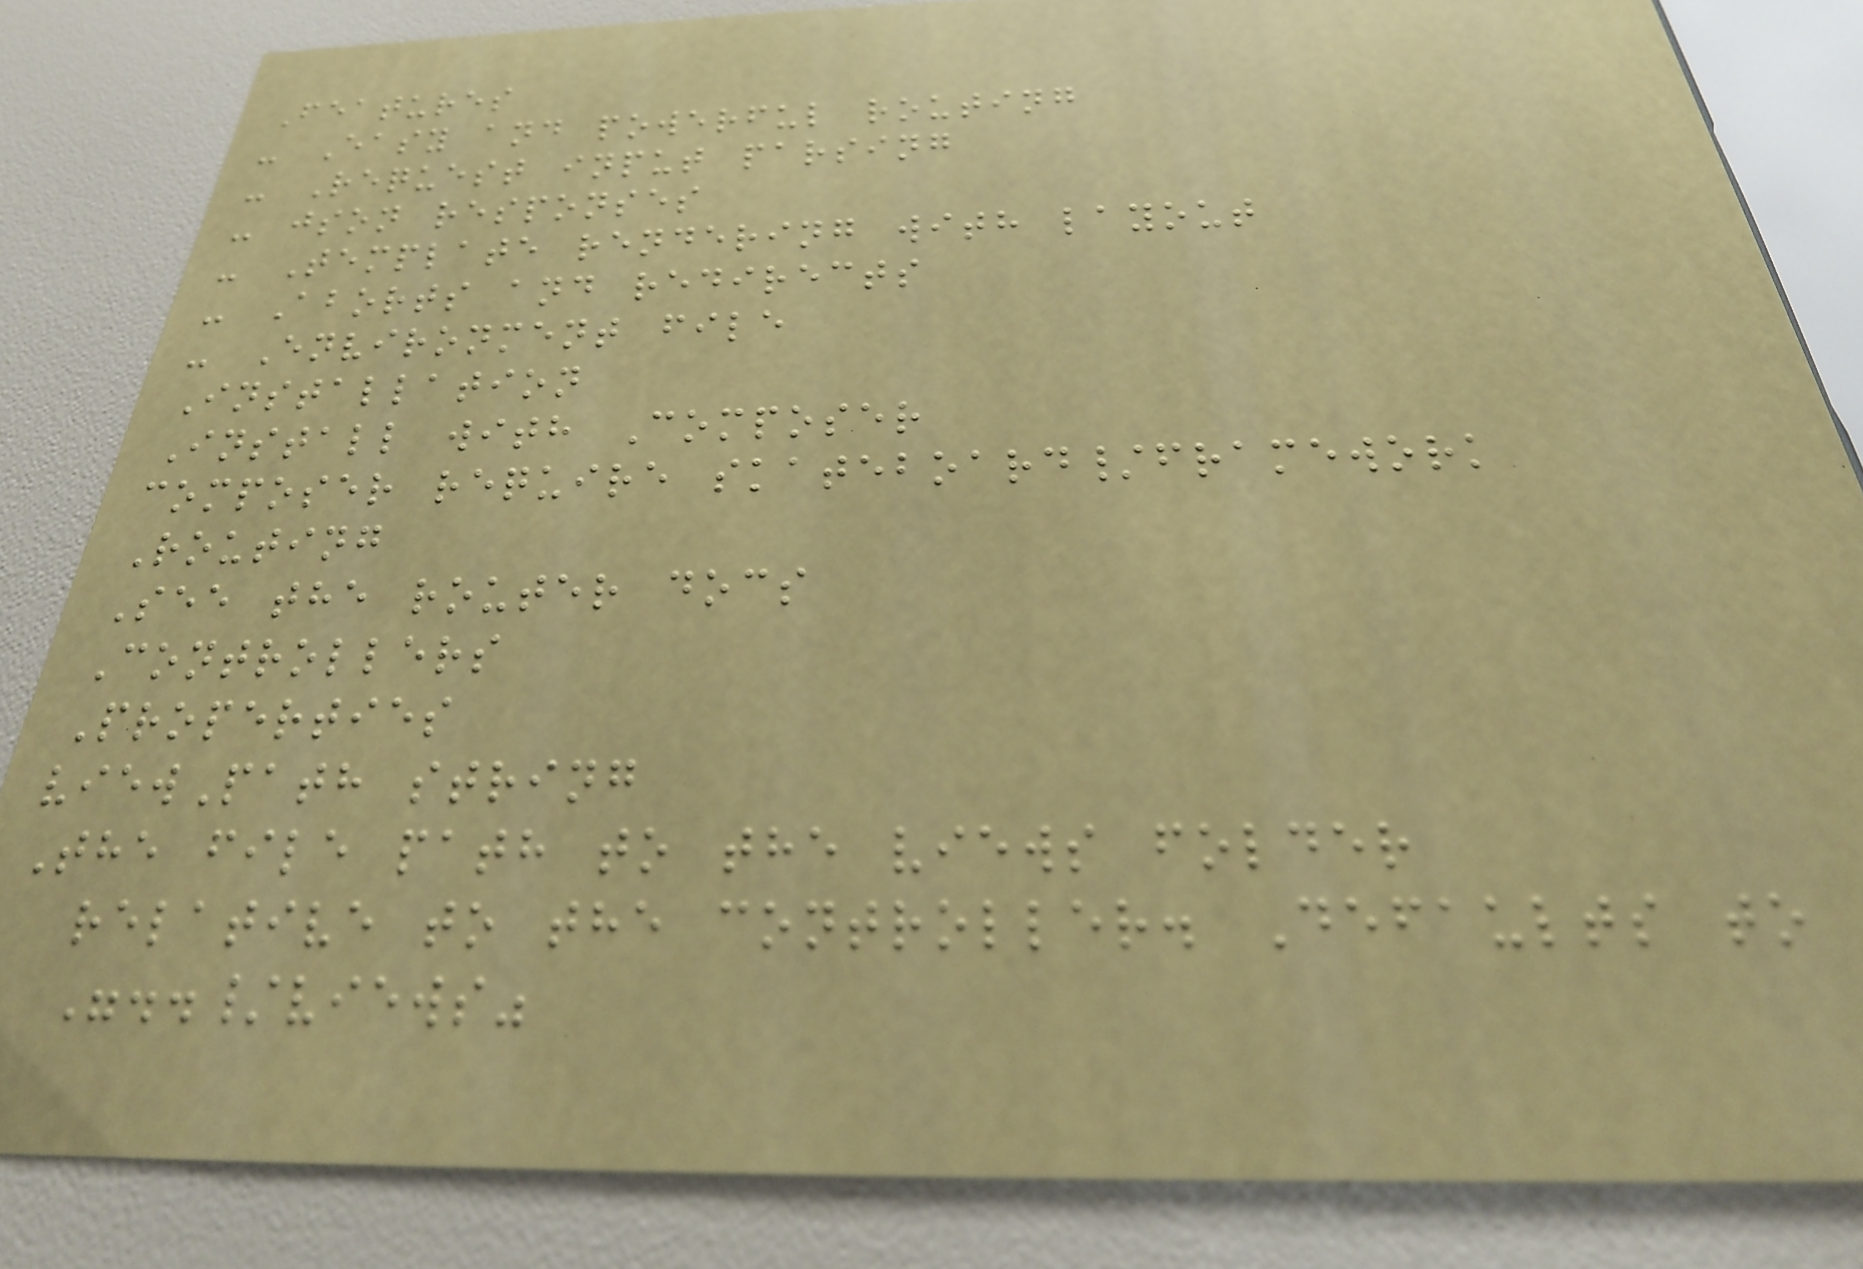Features
- Easy and powerful routing
- Request input parsing
- json responses
- Template rendering with layout
- Aborts and redirects
- Environment file
Installation
Install with Composer
composer require skateboard/framework
Routing
See the router docs
Controllers
Properties
viewPath string
The file path to the views folder
relative to the controller. Defaults to
"../views"
